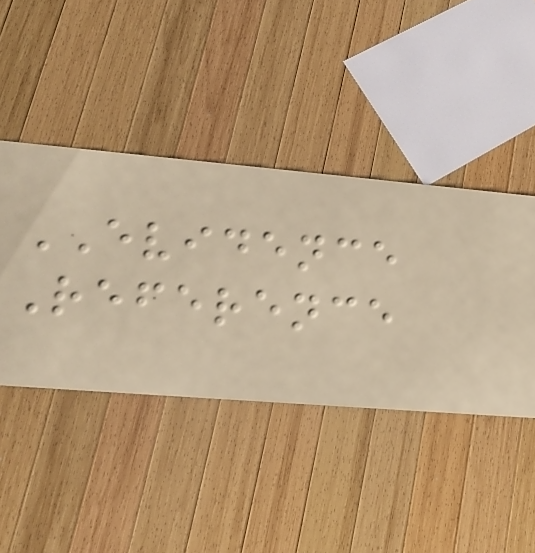EVIDENCE
Reference
